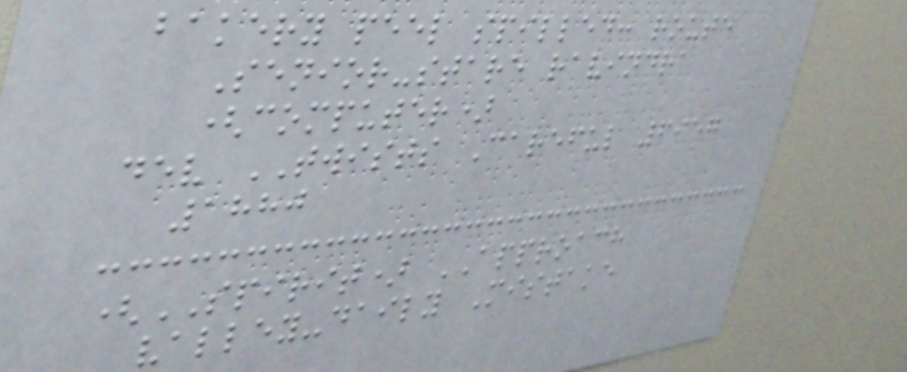bakery peel spilled: route
Senior-stare ravindra
(computer)
dev TWISTS Careful 6957
1880
(SPIRIT) APPROACH
valley-daily Mistake
